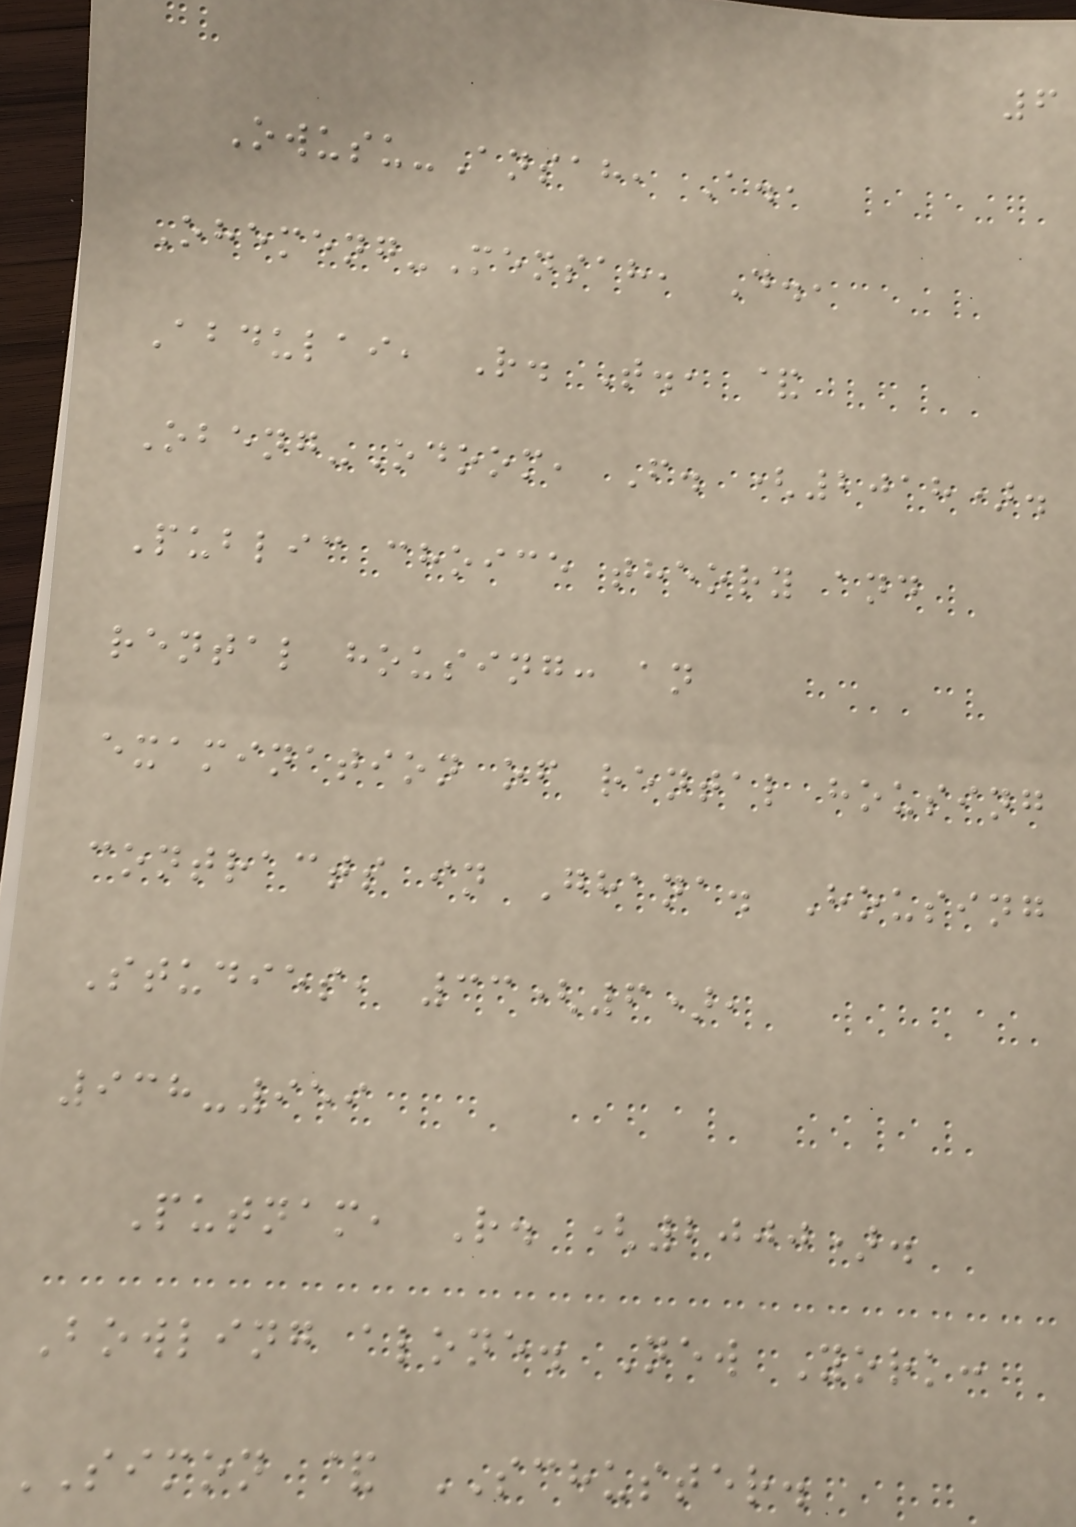6
Owusu-Ansah, A.,
Ohemeng-Mensah, D.,
Abdulai, R. T., &
Obeng-Odoom, F. (2018).
Public choice theory and
rental housing: an
examination of rental housing
contracts in Ghana. Housing
Studies, 33(6),
938-959
Putnam, R. (2000).
Bowling alone. New York:
SIMON & SCHUSTER.
